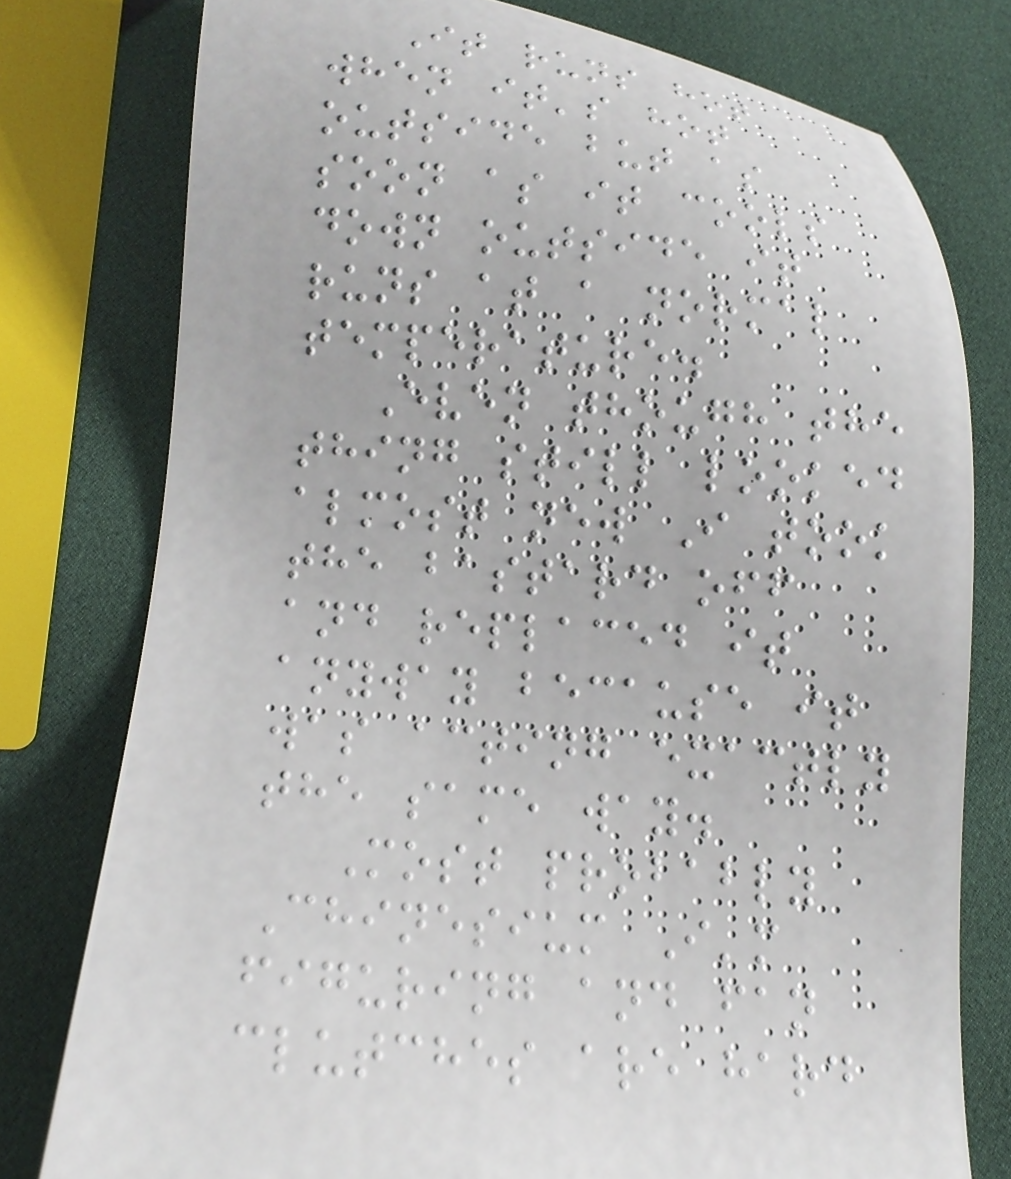It runs hot
when it's hot
outside but as
soon as it cools
down outside it
runs at a normal
temperature.
Even though the
thing still looked
almost new I took
the bastard off
and replaced it
anyway because it
was acting exactly
the same way.
Most probably
Chinesium I'm
figuring and fan
clutches are hard
